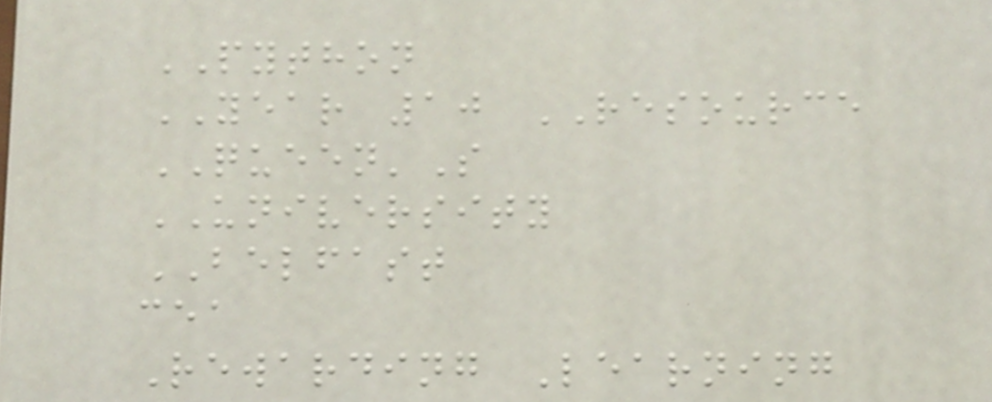PYTHON
YEAR 10 RESOURCE
QUEEN'S
UNIVERSITY
BELFAST
cea
Rewarding Learning
